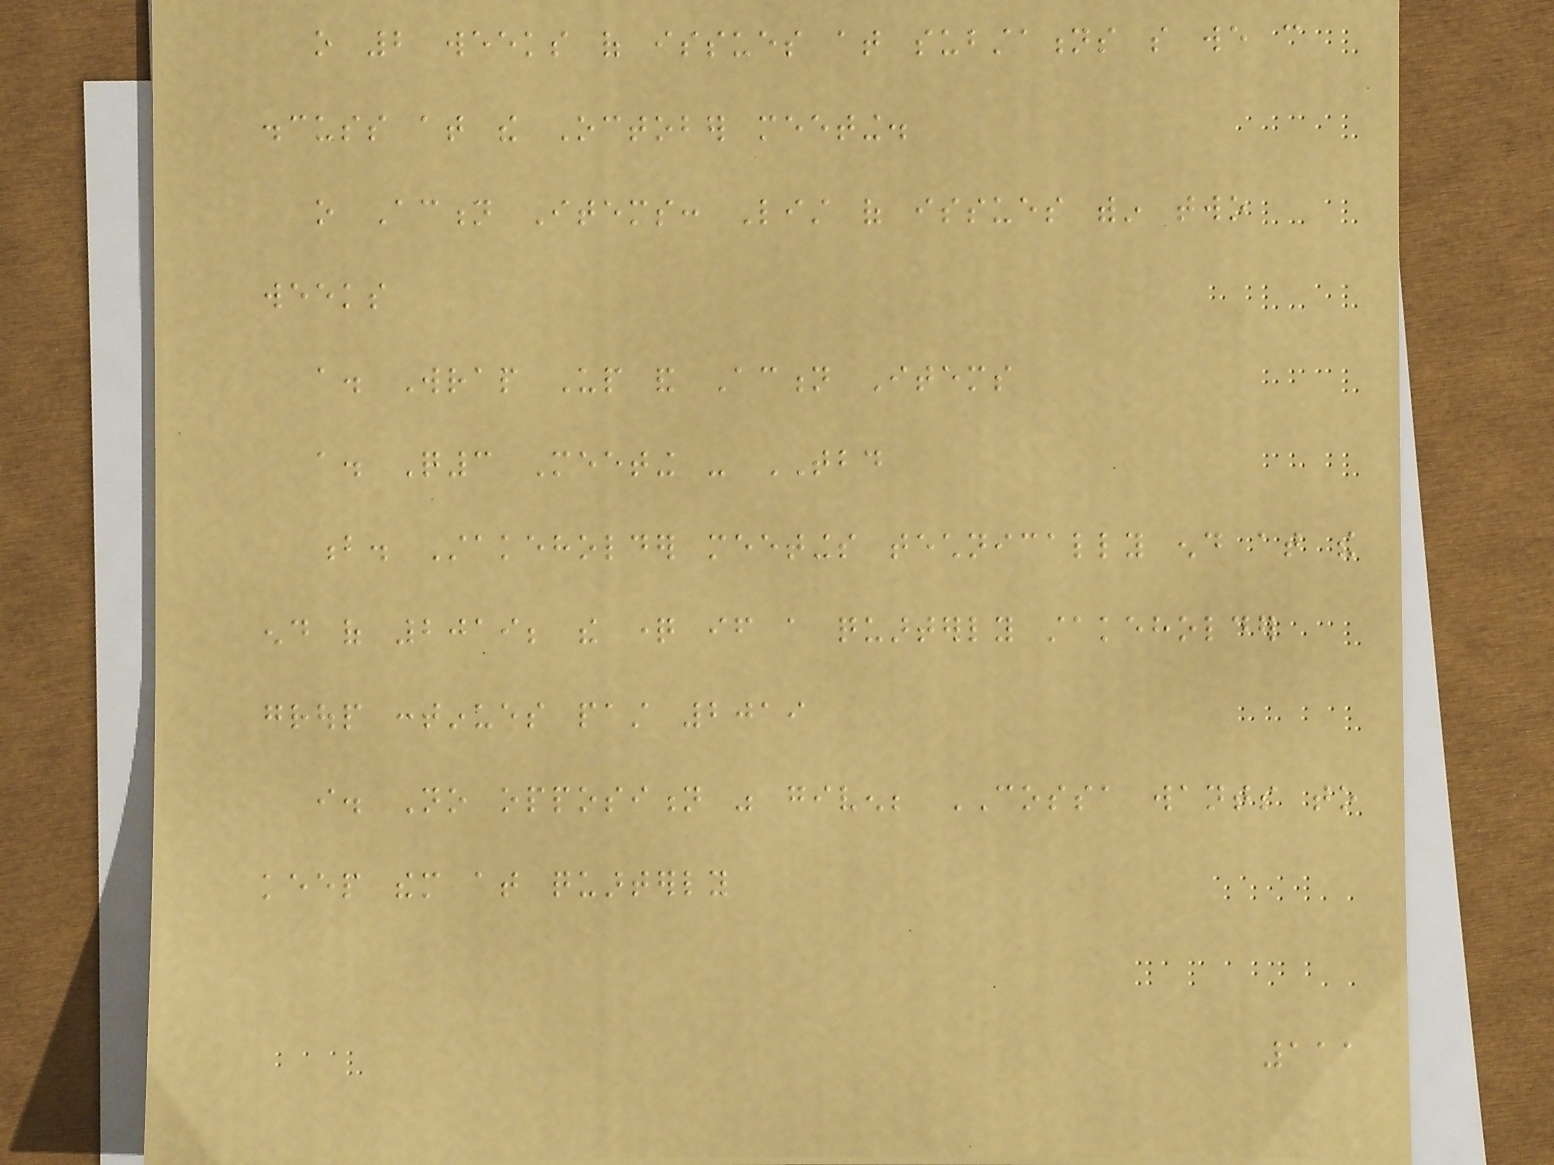o 2 weeks of issues at substations so we can
discuss at the October meeting.
o Action Items: List of issues within two
weeks
a. Wrap Up and Action Items
a. Q3 Meeting - TBD
b. Stakeholder meetings technically end at the
end of 2019; the question if a quarterly stakeholder
group continues past 2019
i. No opposition was given; COSSA wants to
keep them at quarterly
111
